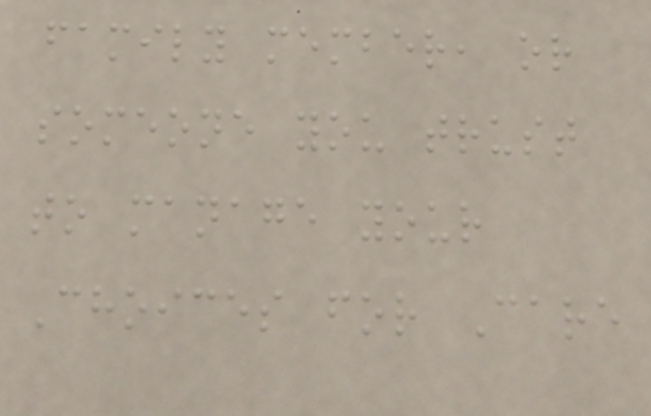family member, or
someone you trust
to manage your
Choices for Care
